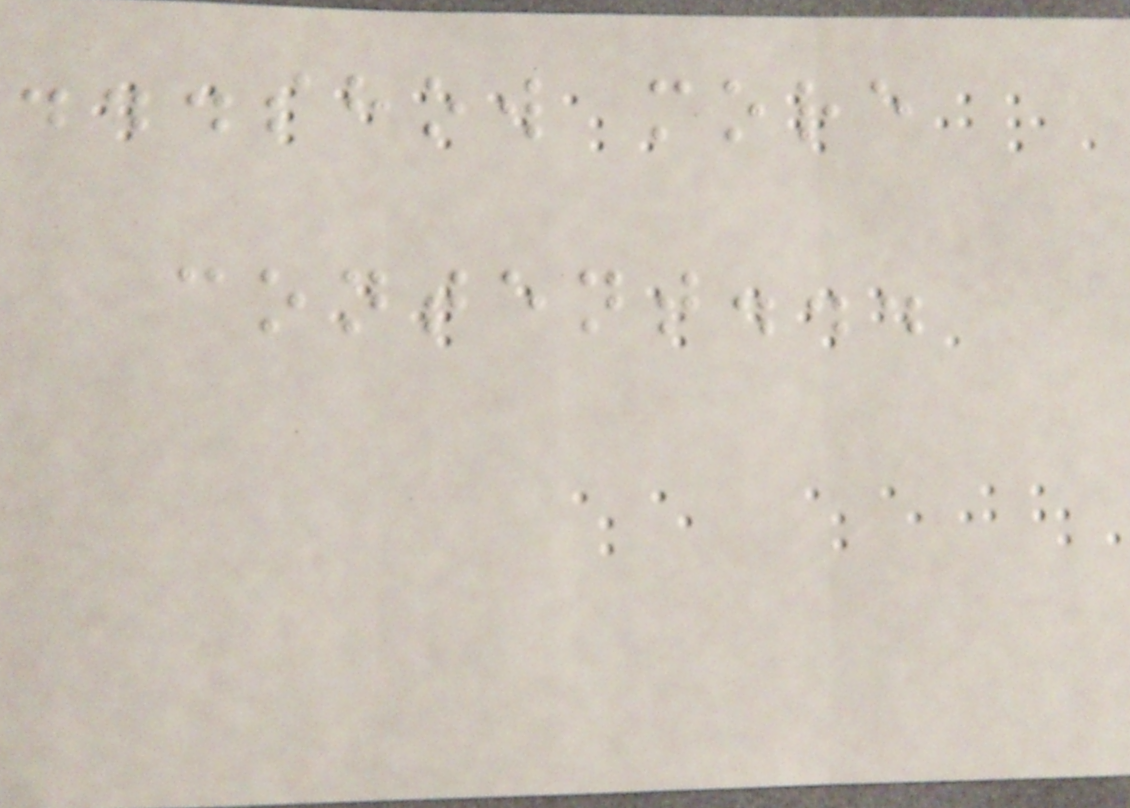...show more
content...
